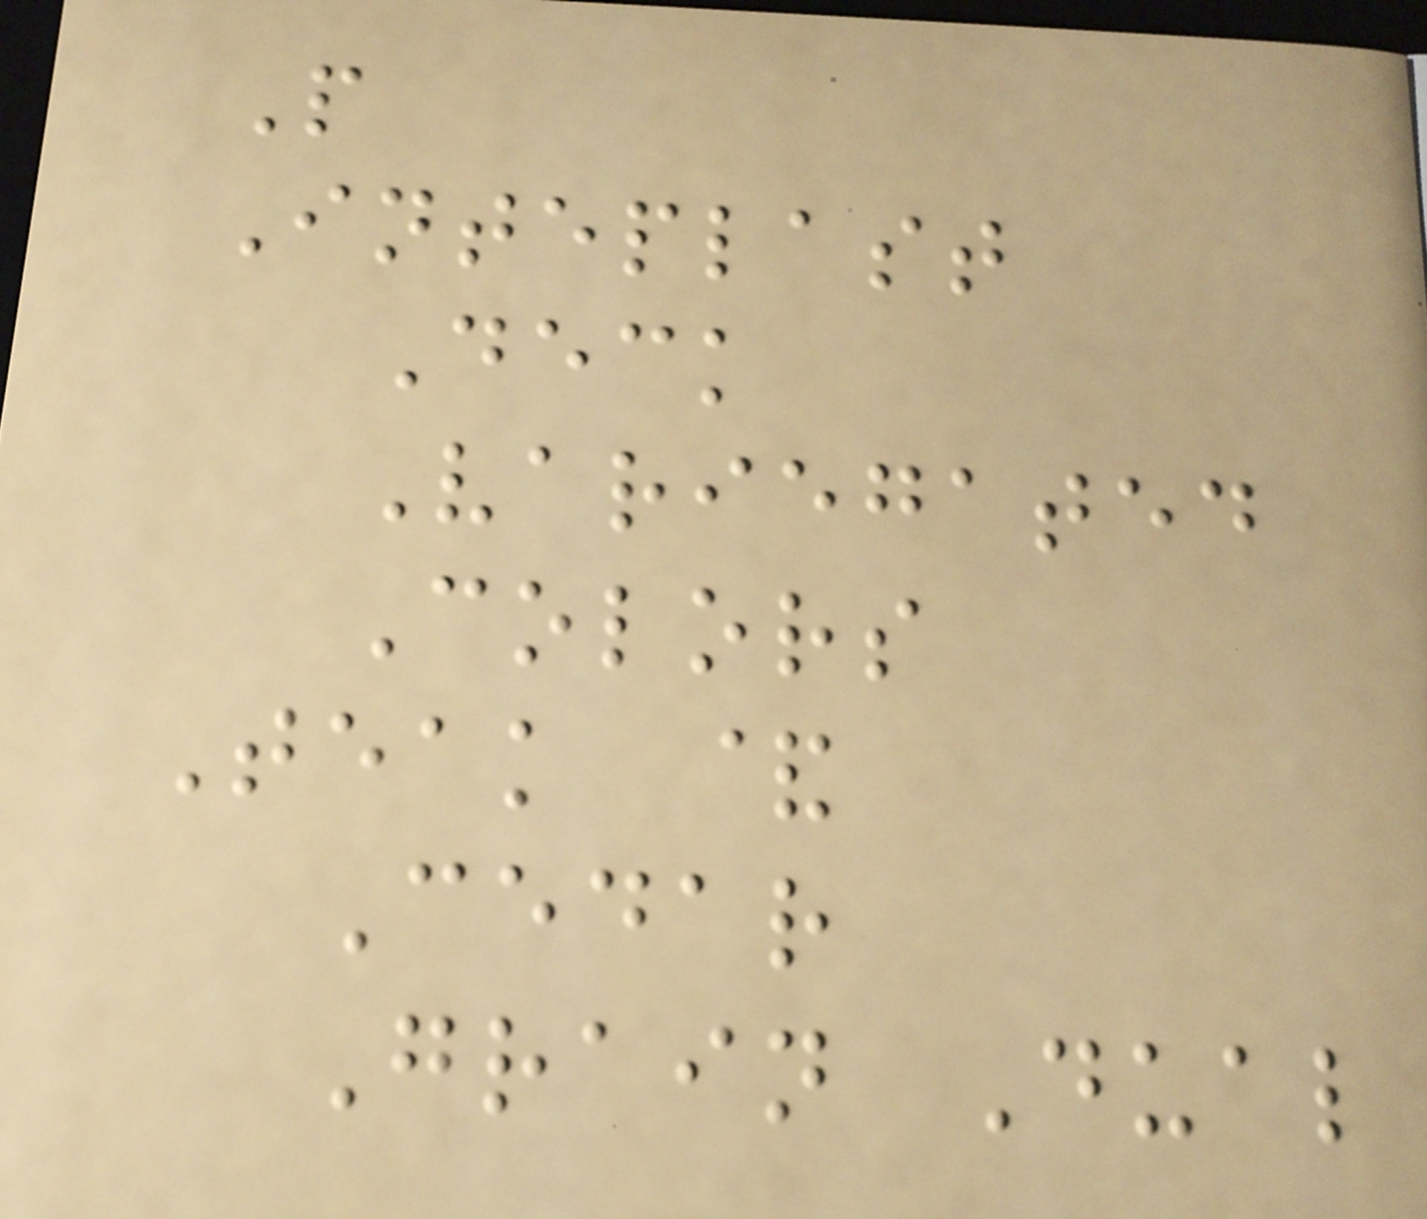P
Inteplast
Deck
Variegated
Colors
Teak &
Cedar
Grain Dual
